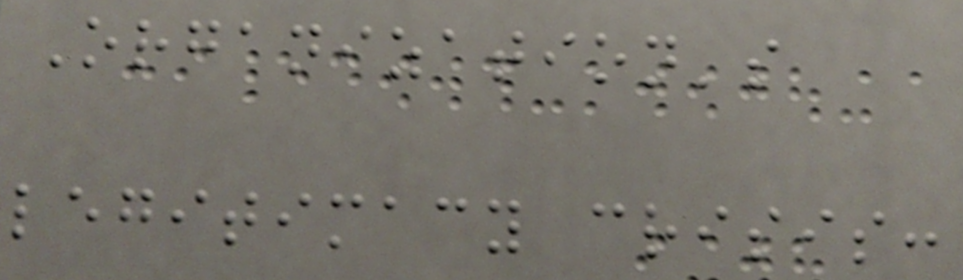Organization's
legitimacy crisis:
